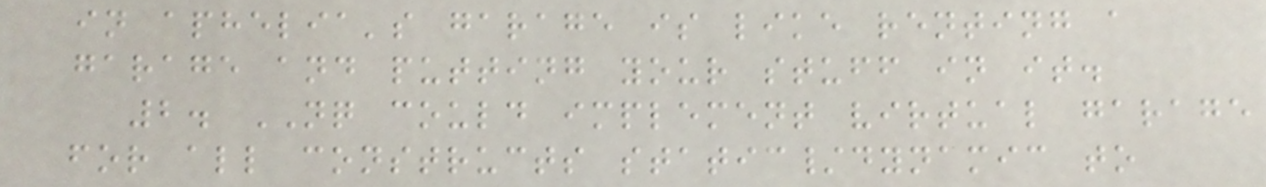in aphelia's garage is like renting a
garage and putting your stuff in it.
2. NQ could implement virtual garage
for all constructs static/dynamic to
